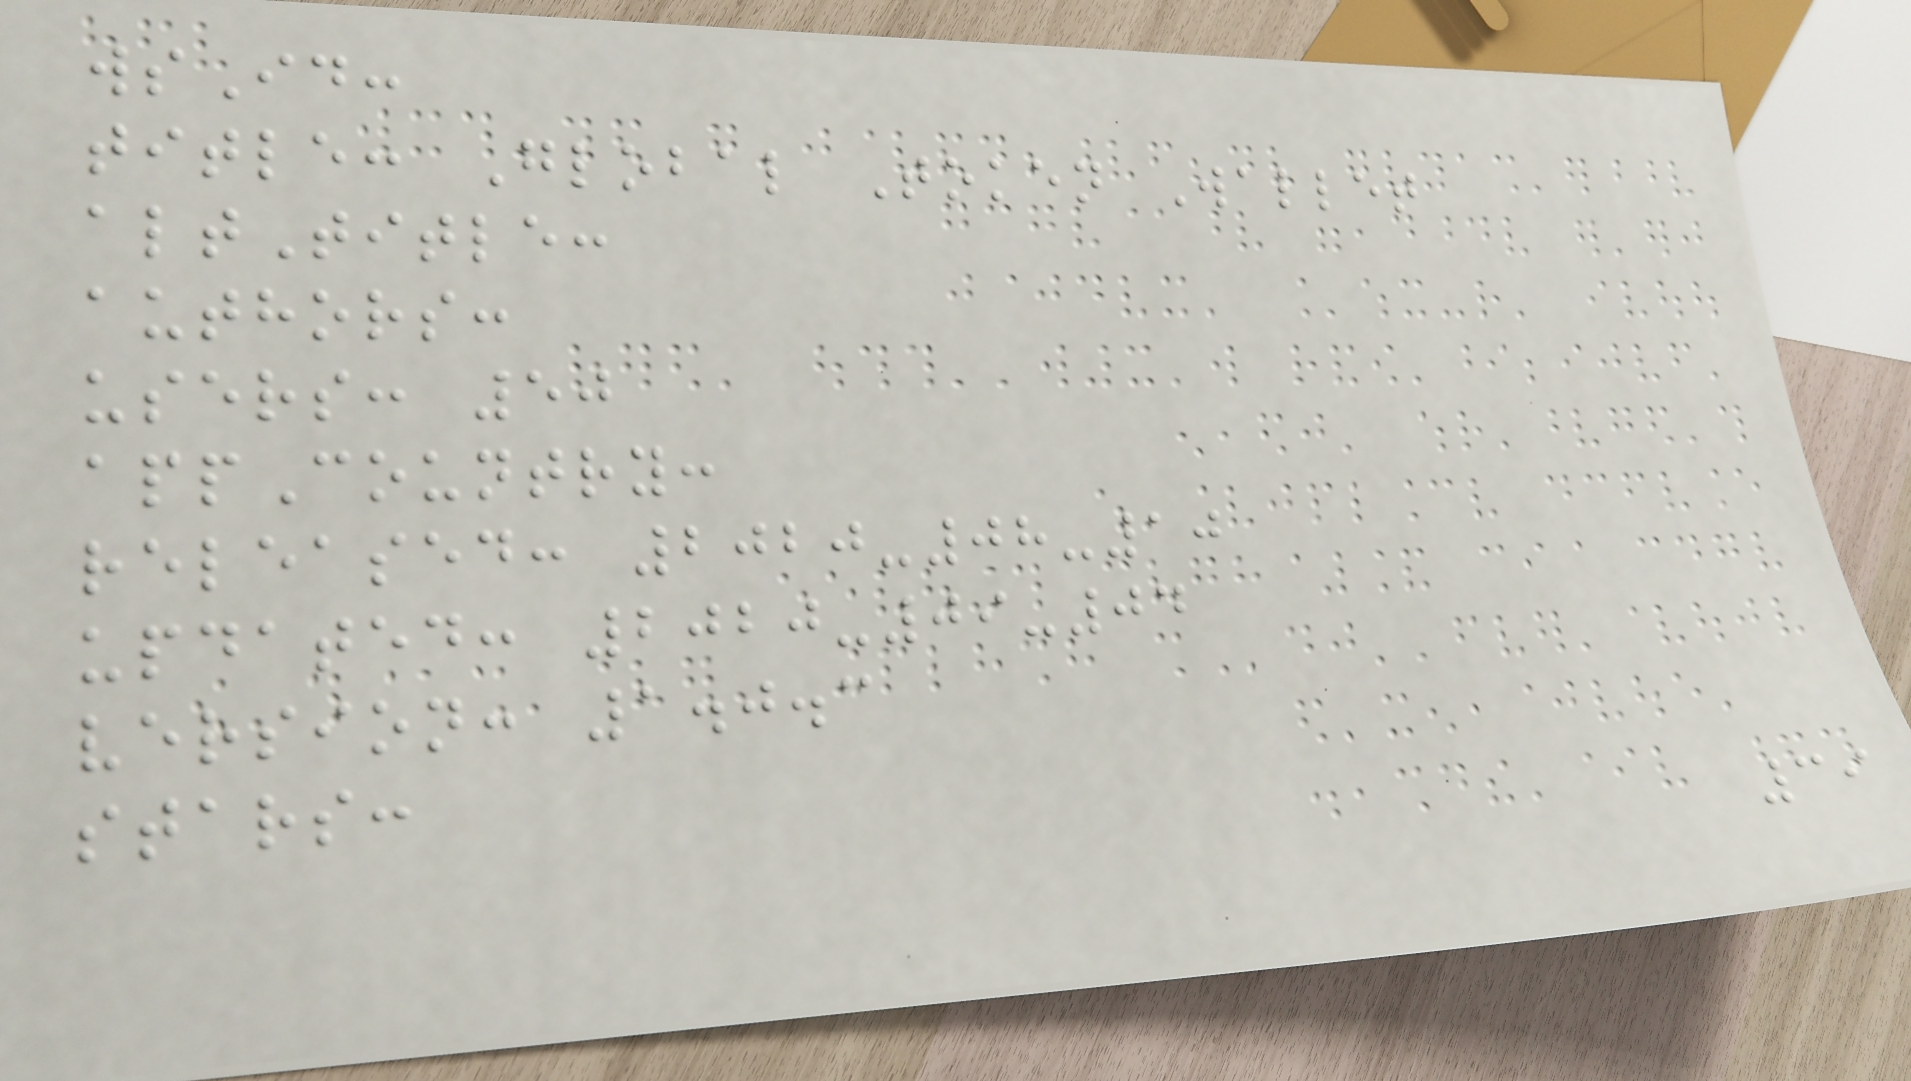wsId:
title: Global Token Wallet
altTitle:
authors:
users: 50
appCountry:
released: 2020-08-10
updated: 2020-09-04
version: 1.0.3
stars:
39
